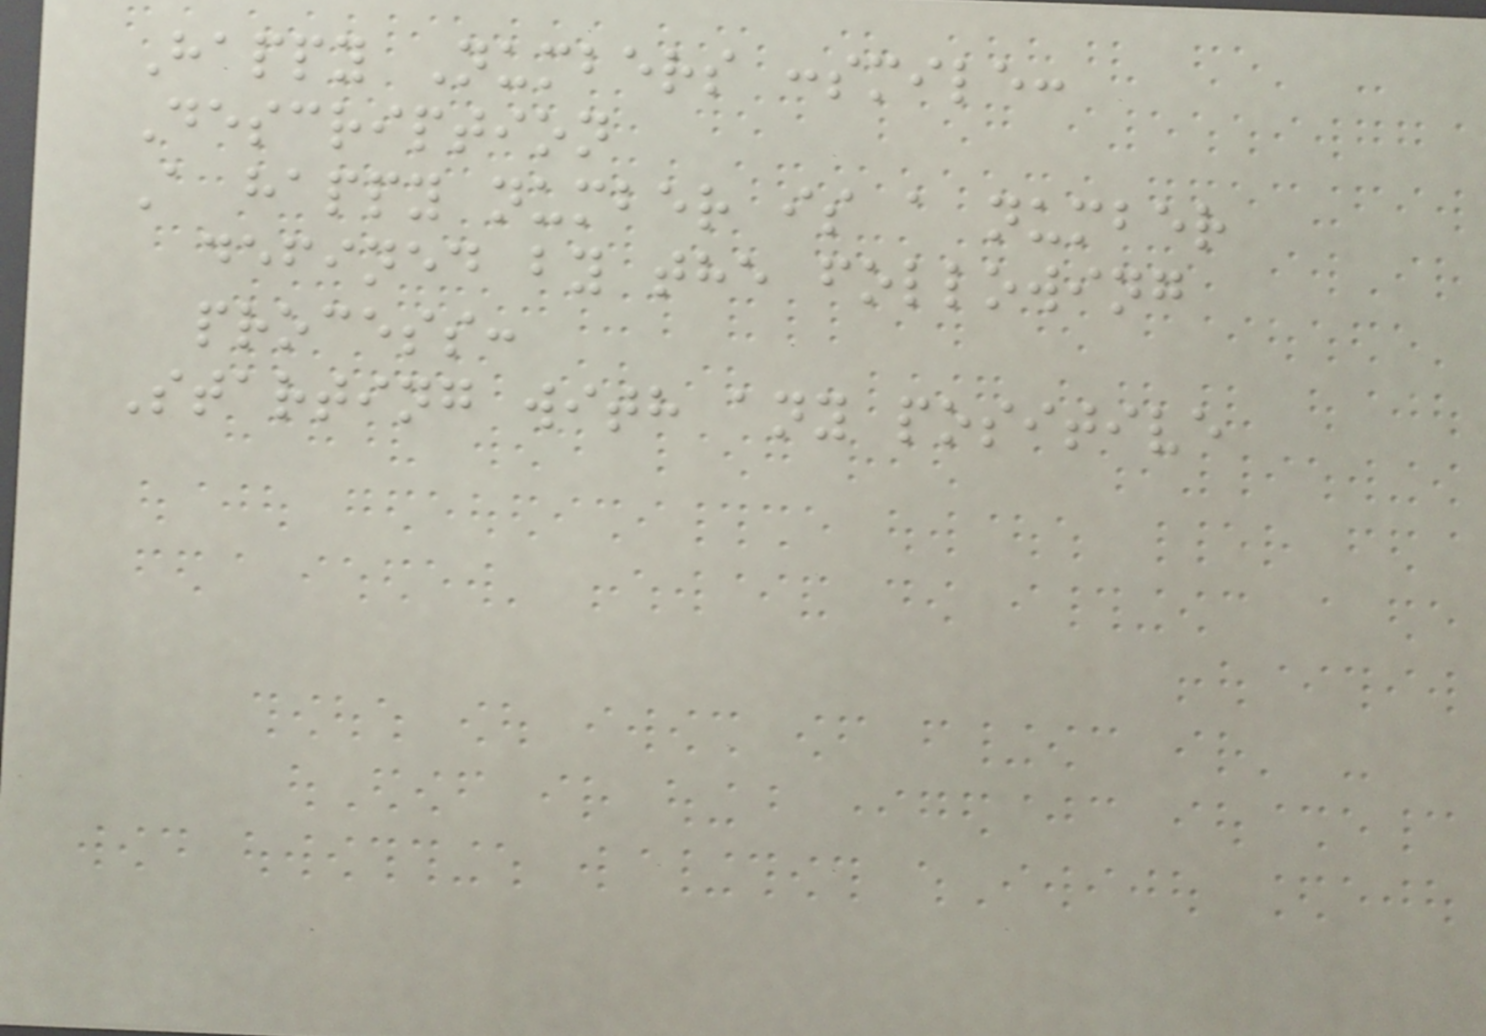Happy Numbers :smile:
Description
A happy number is a number
defined by the following
process:
Starting with any positive
